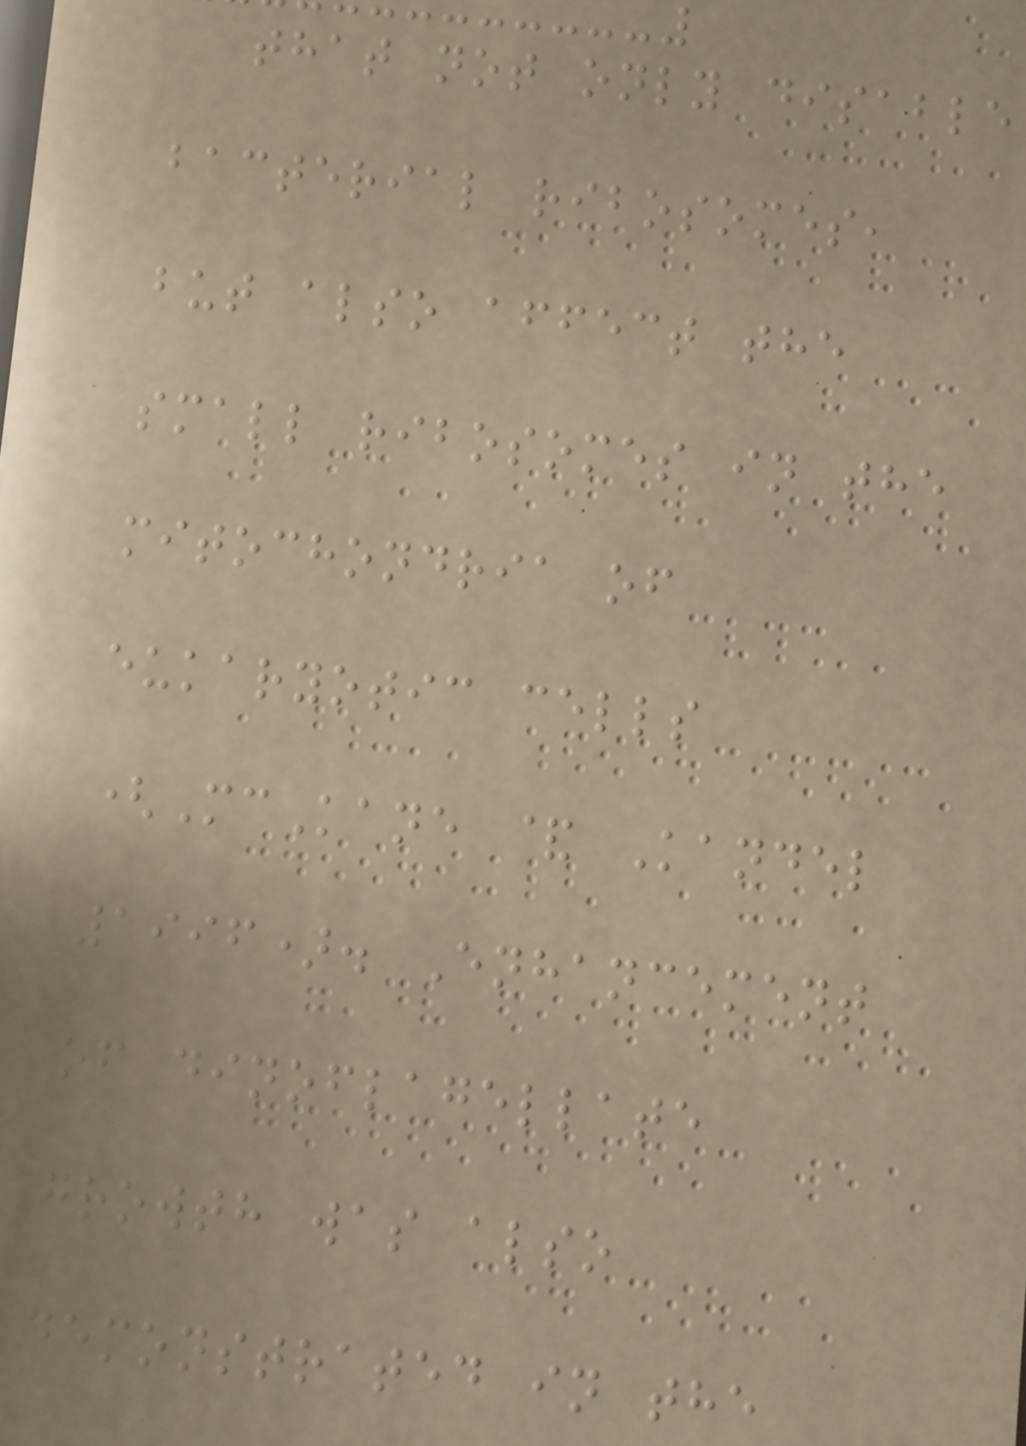that not only disable
bacterial ribosomes,
but also affect the
small ribosomes in the
mitochondria of
eukaryotic cells
(McKane & Kandel
1996). Enhancement
of dinoflagellate
growth was also
demonstrated in the
